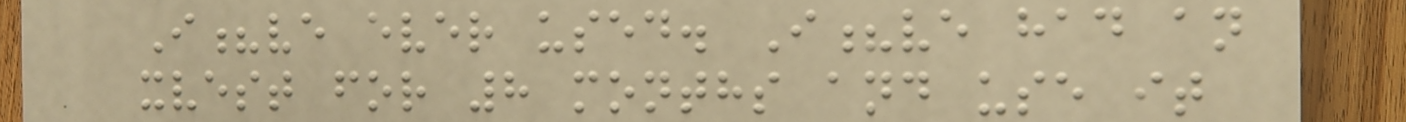I?ve ever used. I?ve had an
xvest for 8 months and use it
